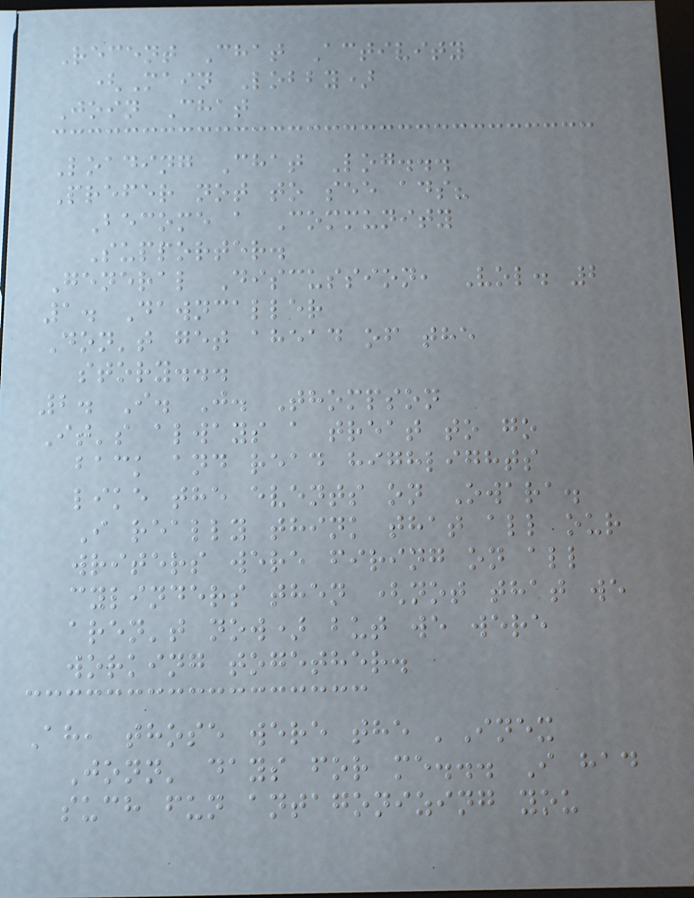Recent Chat Activity
(Main Lobby)
Join Chat
Loading Chat Log...
Prefer not to see ads?
Become a Community
Supporter.
General Discussion, Vol. 2
1. Dawncaller
Don't get ahead of the
story...
2. I. J. Thompson
It's always a treat to go
back and read highlights
like the events on Owara.
I really think that all our
writers were firing on all
cylinders then (not that we
aren't now) but we were
working together.
Ah, those were the 'Inex
Jonn' days for me... I had
such fun antagonizing you
